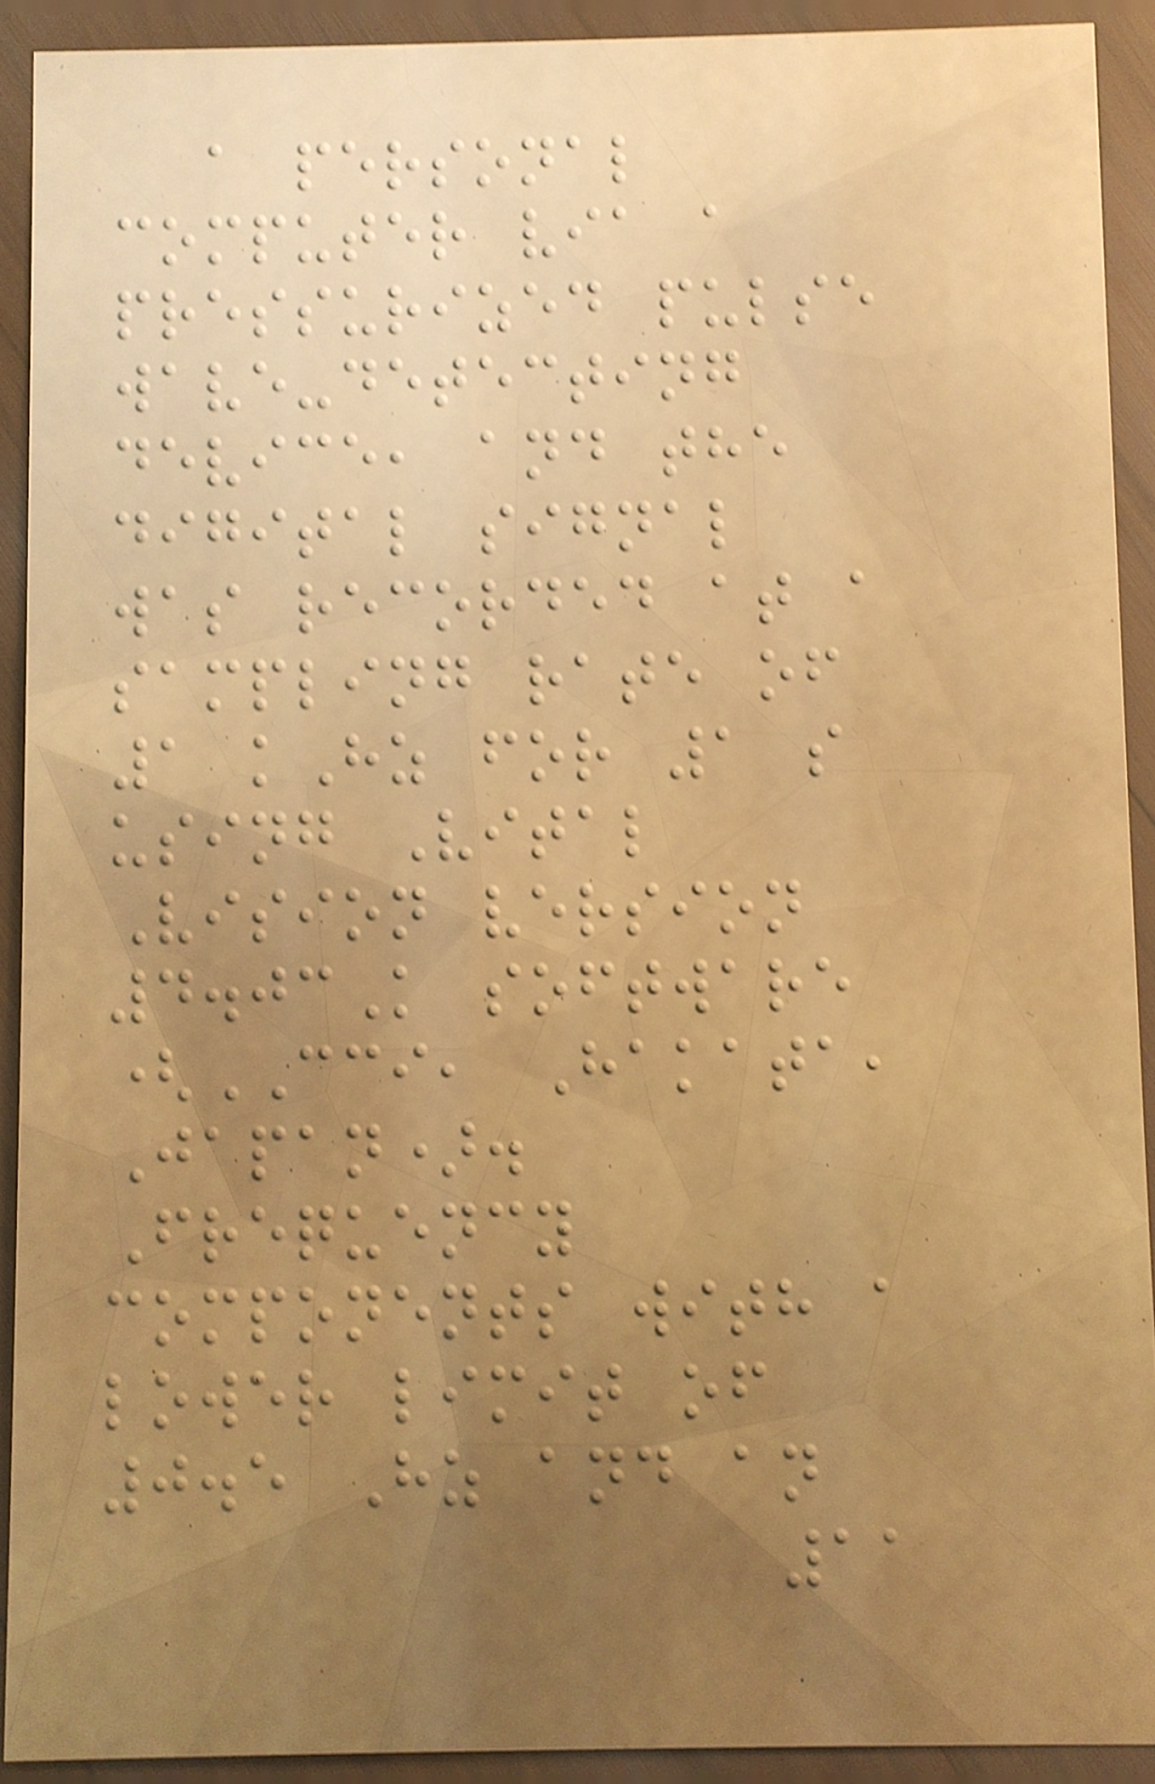a personal
computer via a
pressurized pulse
wave-detecting
device, and the
digital signal
was recorded at a
sampling rate of
1 kHz for 1 s
using Vital
Vision version
4.03K software
(CCI, Hakata,
Japan).
Frequency
components with a
lower limit of
0.5 Hz and an
11
